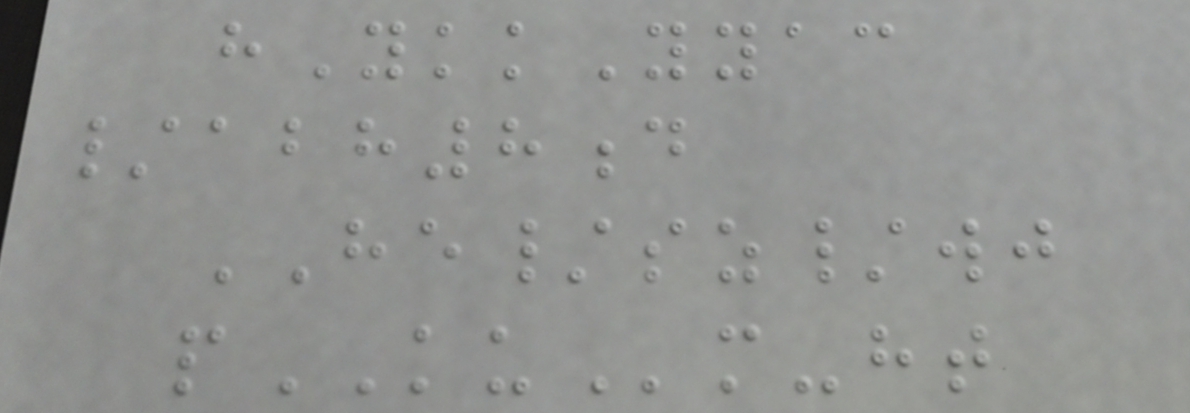hYkkYyac
/abh8d
HE/sz/wj
pKUm-ht
